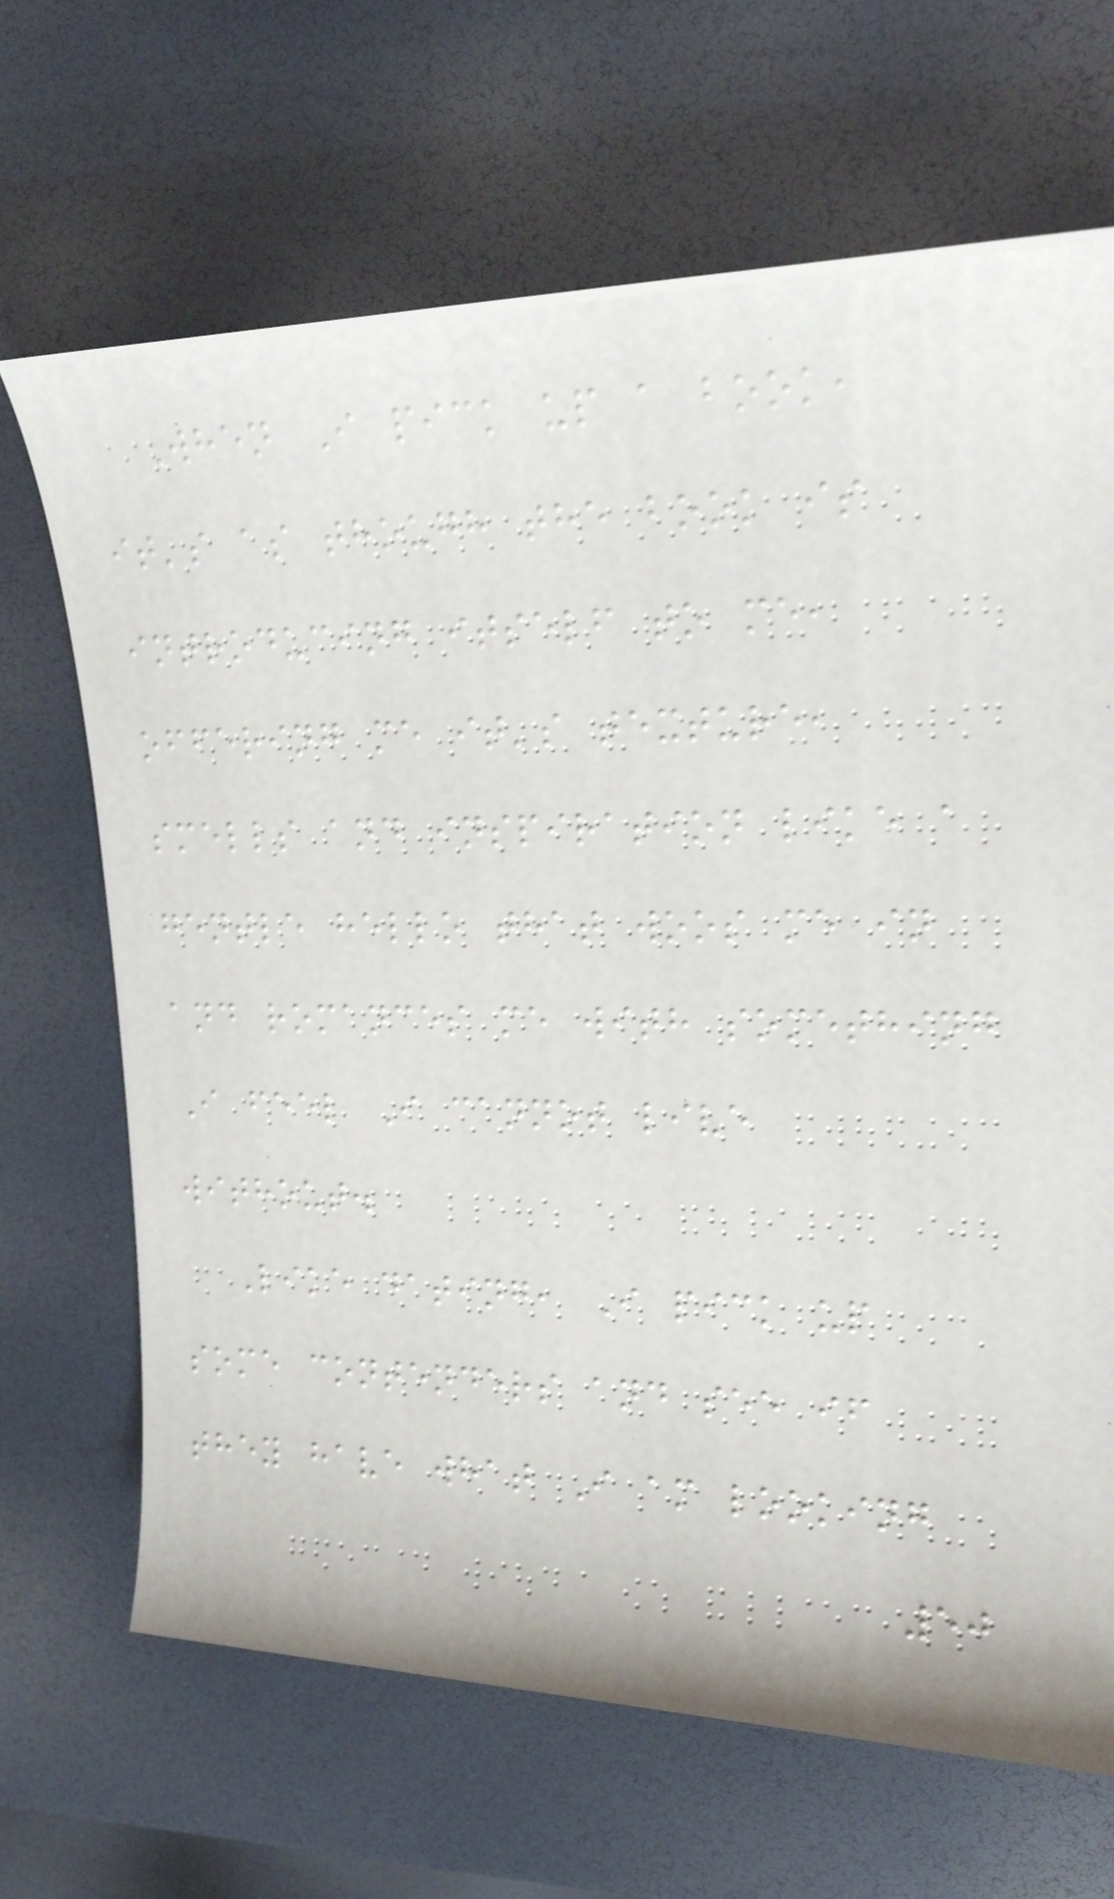When I pick up a book,
it's as though the book is
introducing itself to me,
offering me it's texture,
smells and inspiration like a
gentle hello that woos me in
and romances me with something
I feel I cannot live
without.
Like dating, I pick up
some contenders and see if
they have what I am looking
50
